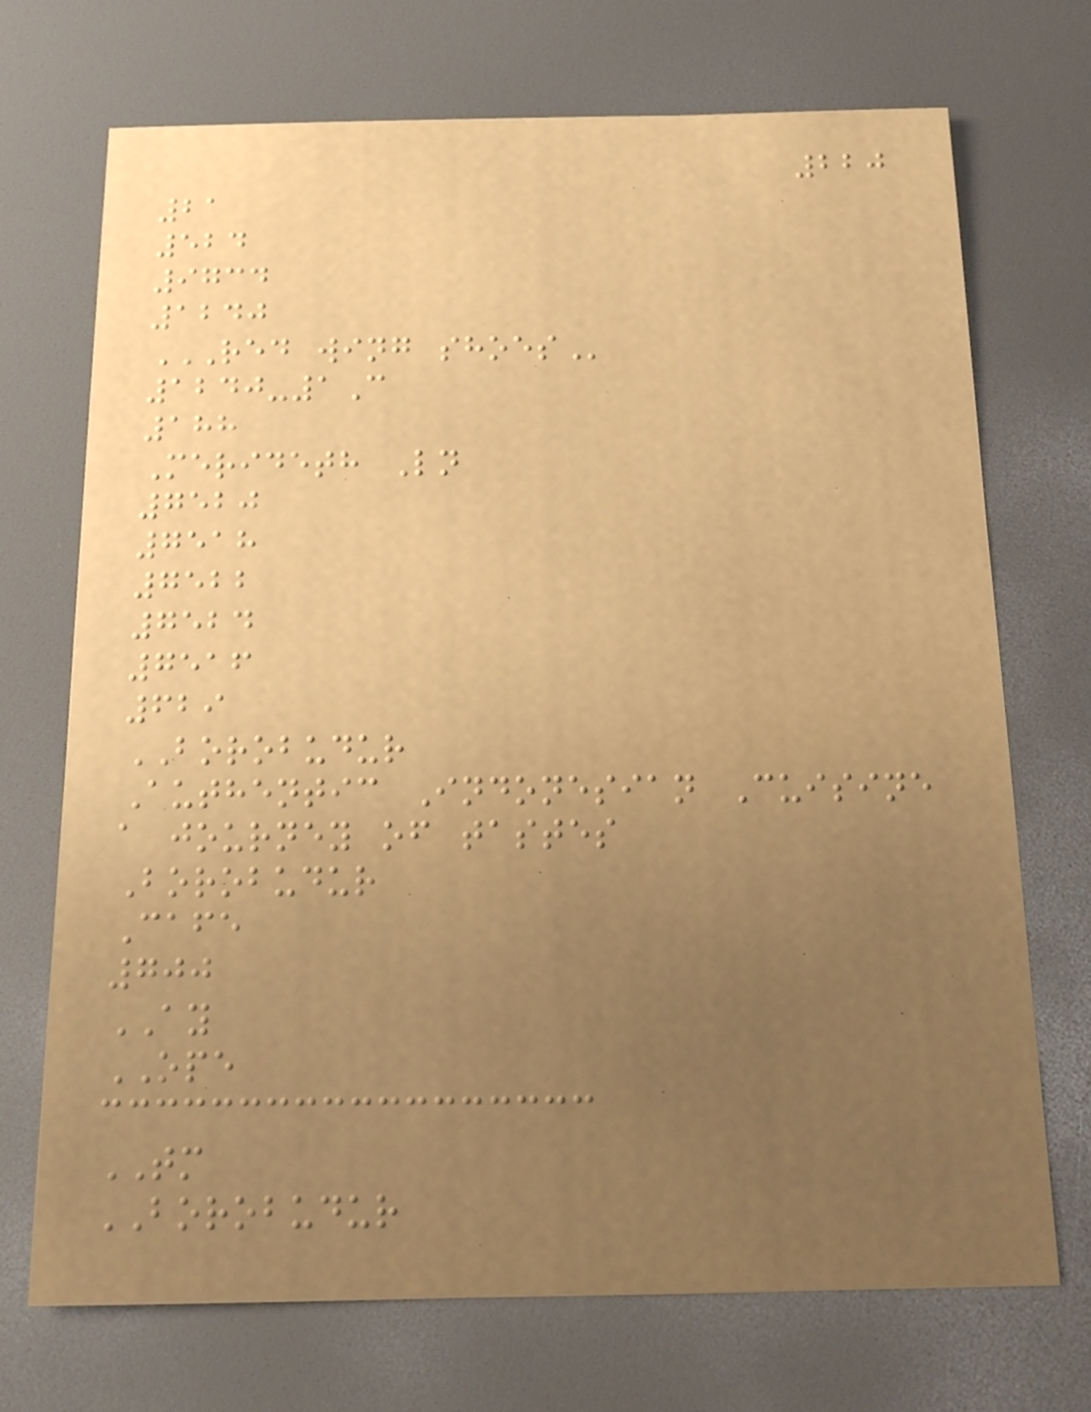220
21
524
9734
1240
RED WING SHOES
1240-1C
188
Merideth Ln
7520
7518
7522
7524
7516
629
BOROBUDUR
Authentic Indonesian Cuisine
a journey of tastes
Borobudur
Cafe
700
AY
OPE
TM
BOROBUDUR
